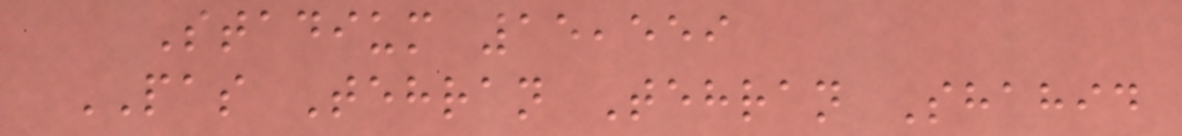Stadium 15,559
PAS Tehran Tehran Shahid
